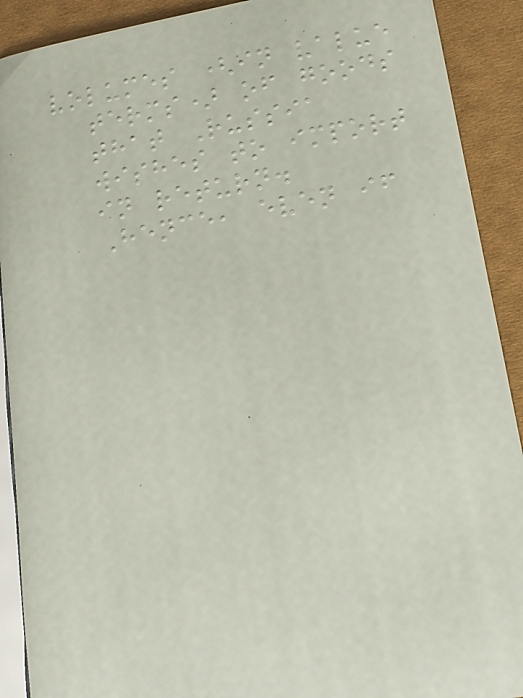volumes (in value
terms) of goods
that Russia
wishes to import
in return.
Hence, even if
